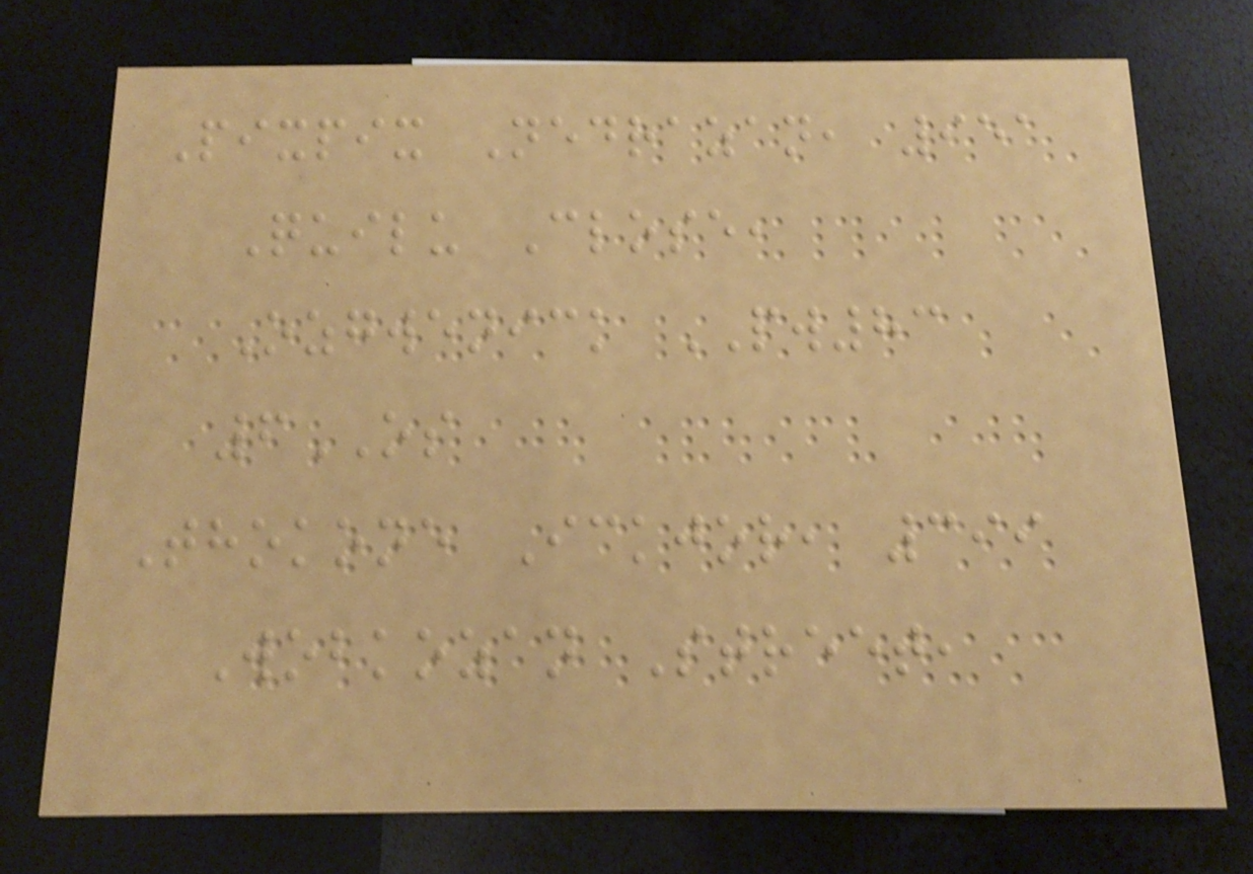Pixpix Nedrazan, 951
Quilu Close,
Ozgwenick PW83
6OS
Thokone Ickjor, 399
Wobkozan Street,
